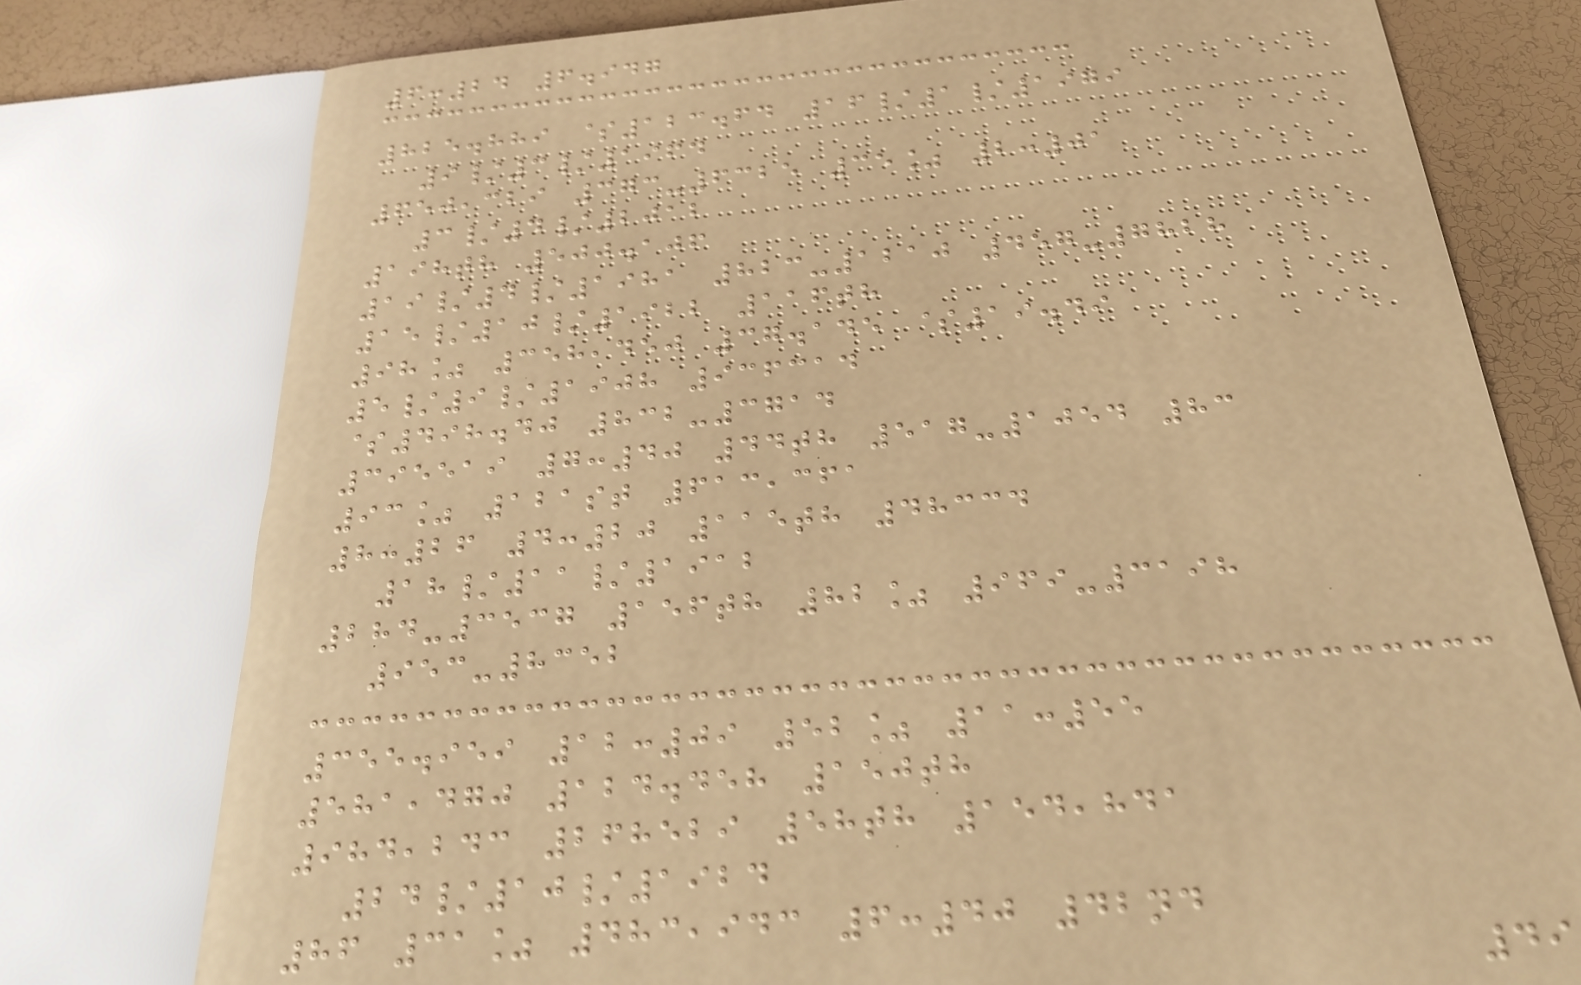6:24 6.947
825.889 $123.64 16/1/1979
9/3/1964
650,329 373-6325 35% 2:01
3/4/2012
198th 500.106
19/4/1981 823-1210 457-7828
15/10/1922 116th
98% 358,450 37.145 $19.49
5/9/1908 936314
$498.40 832-3714
395519 7:40 44th 517-1054 83
93% 121st 613,361
8:26 4:20 115th 48334
18/11/1912
284-3537 156th 82% 969-3198
953-8352
355.959 12:09 52% 11:55
581,470 124.458 150th
984,243 268529 58th 154,841
24/10/1924
86 31% 483,943 6:40 42nd
49
